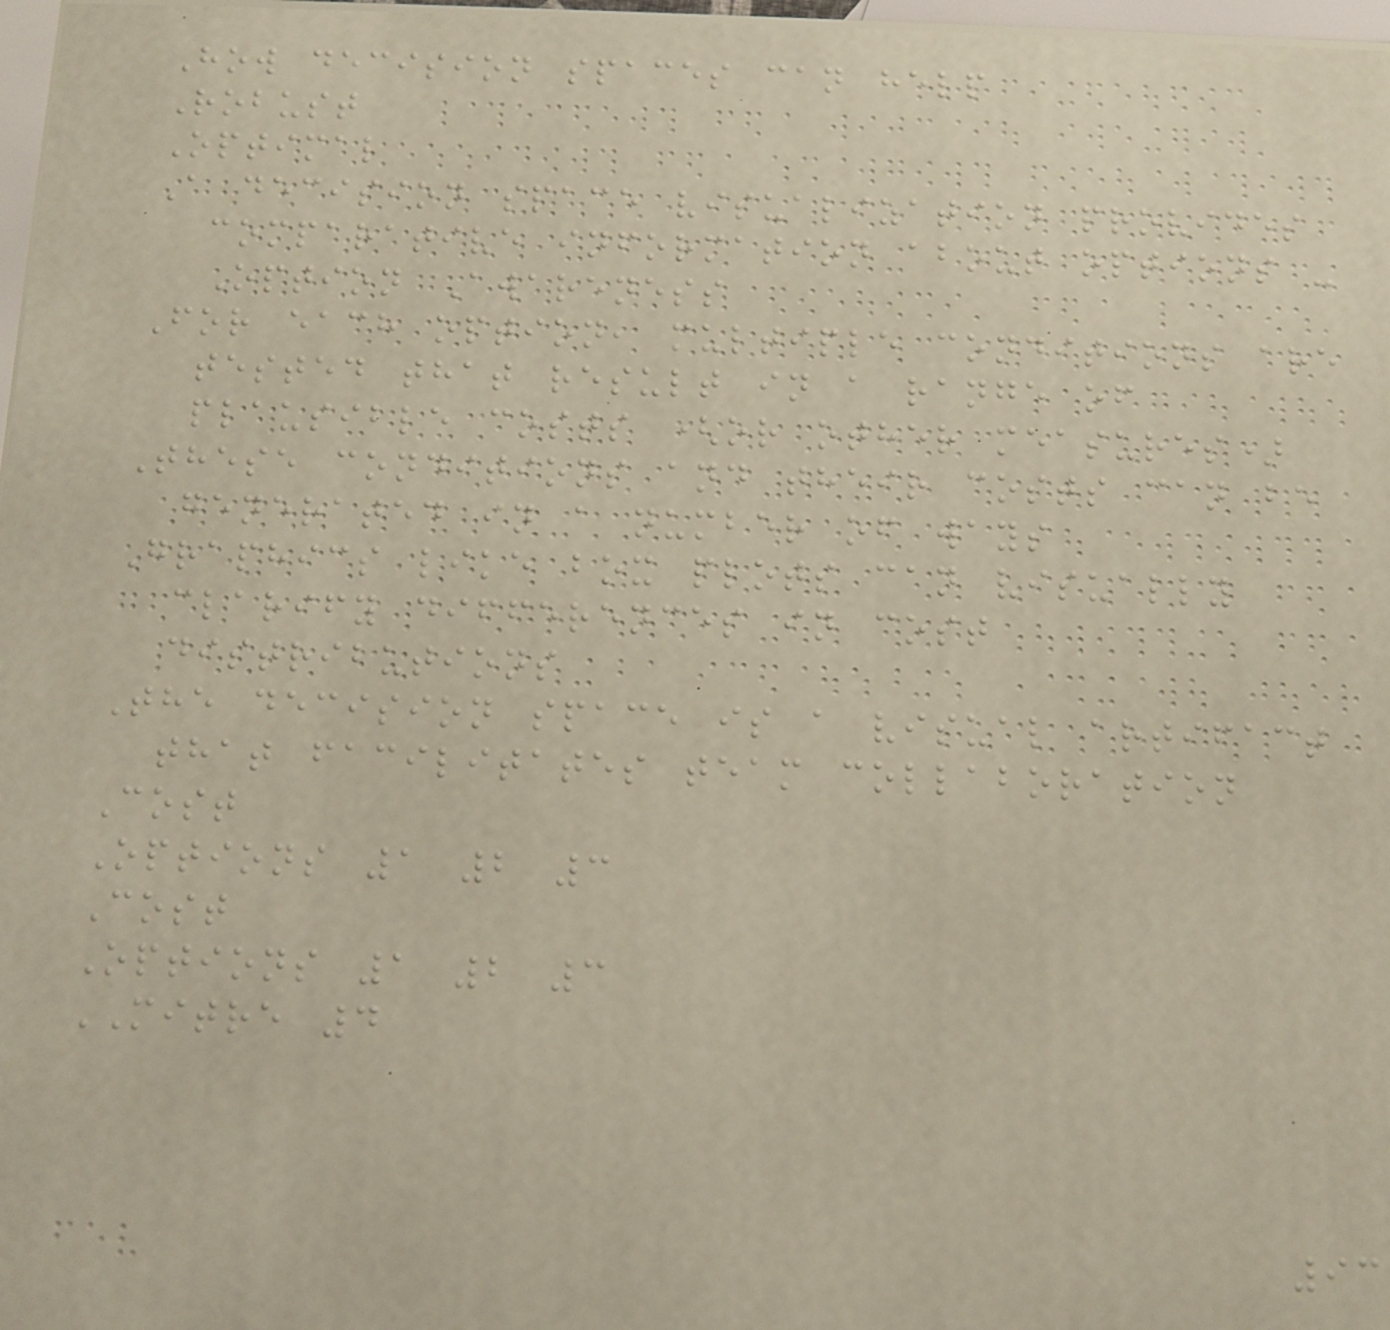How decision spaces can help
Robust
Optimal
A decision space visualization provides
comparative information about options -
Option Awareness
For each option, multiple conditions are
tested that result in a range of
plausible costs (or other measures)
These conditions and their costs can be
generated in a number of ways
Graphics like box plots can visually
clarify differences in cost
distributions
The decision space is a visual artifact
that facilitates team collaboration
Cost
Options 1 2 3
Cost
Options 1 2 3
MITRE 4
93
